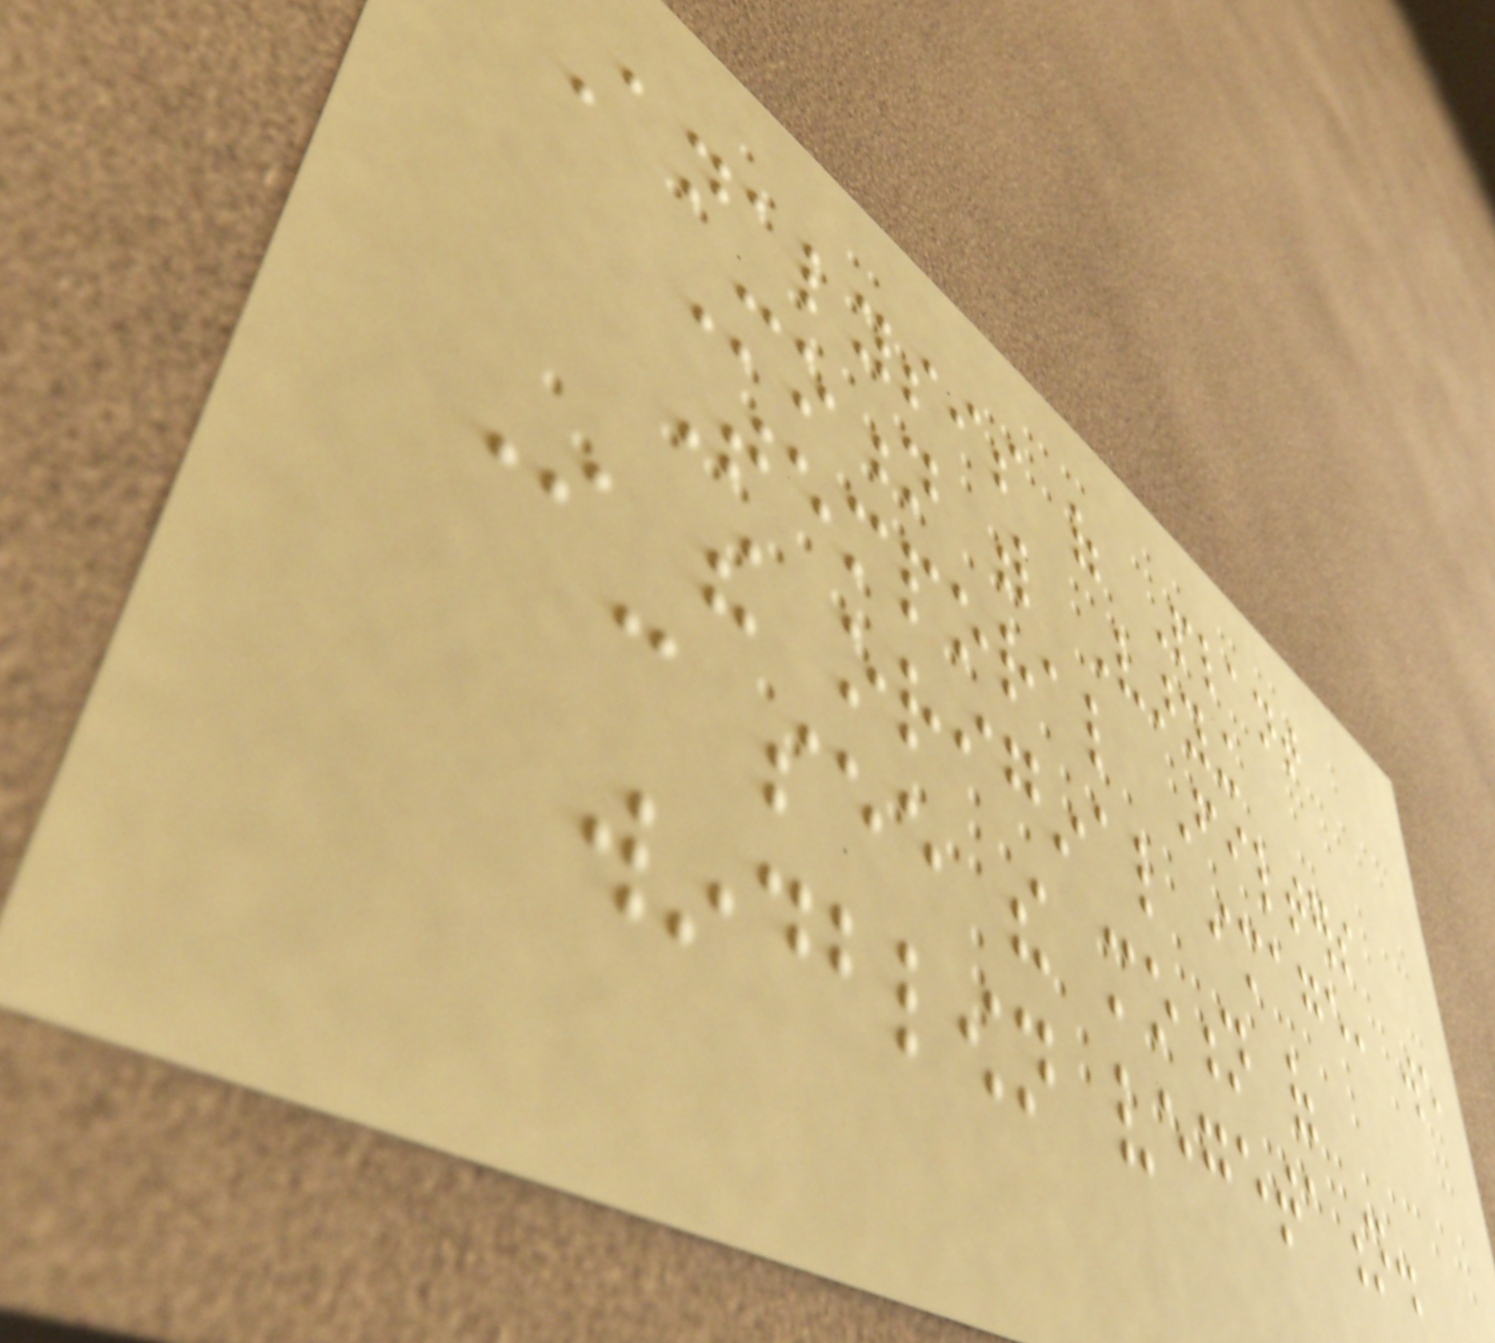Analysis of Plant
Motion with Varying
Temporal Filters
In the original image, we
can see the motion of
windblown vegetation.
